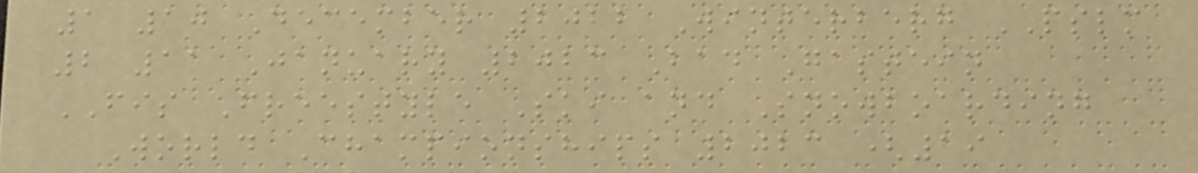1 10 December 2022 Winterberg PSLM
2 11 January 2023 Bad Gastein
FIS Freestyle Ski and Snowboarding
World Championships 2023 (19
